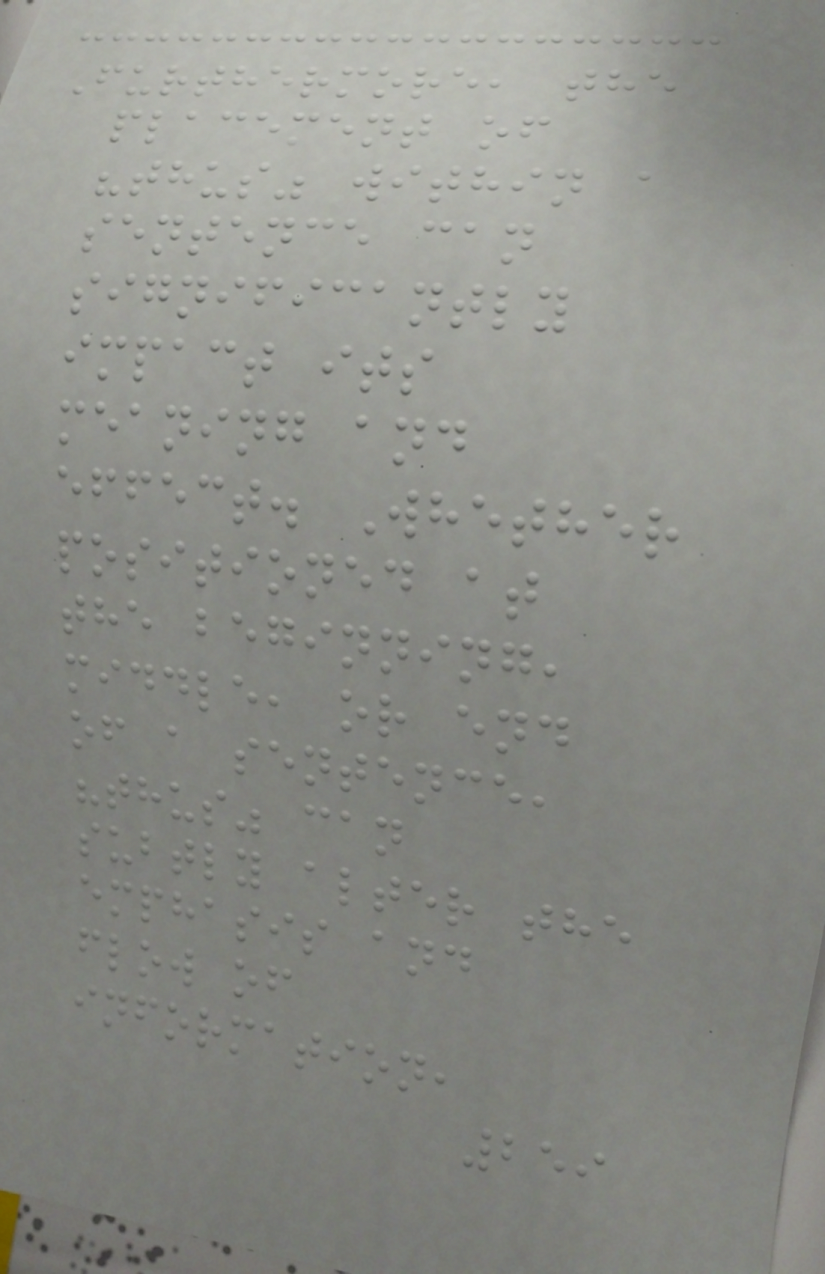Furthermore, the
placement of
"thus" within a
sentence can
significantly
impact its
meaning and
effect. Whether
positioned at
the beginning,
middle, or end
of a sentence,
"thus" can
subtly alter the
emphasis and
flow of
information,
259
